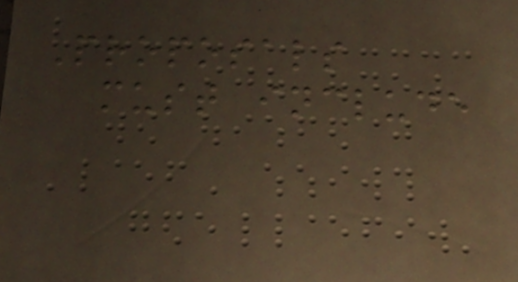Proposals
must include
